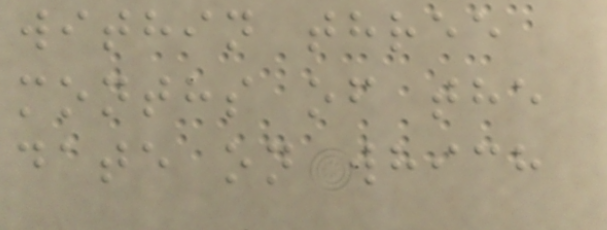within three
months of the
date on which
